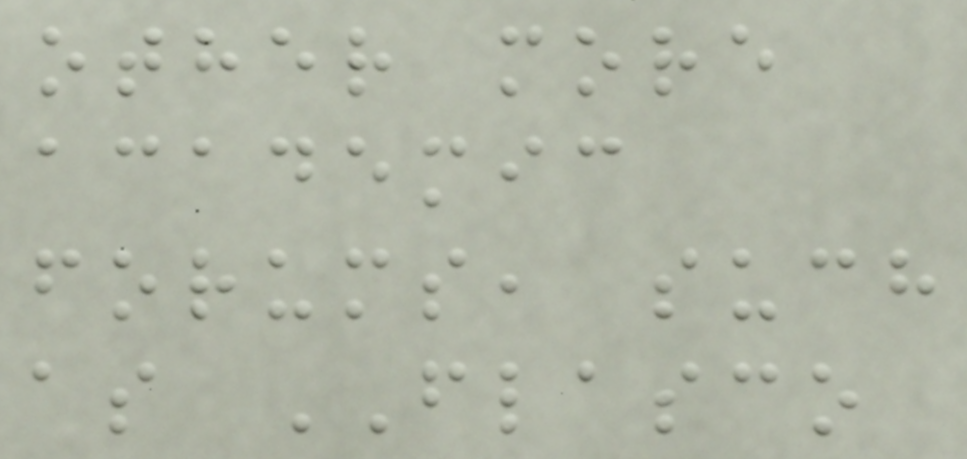other more
academic
forums, such
as FLASCO
